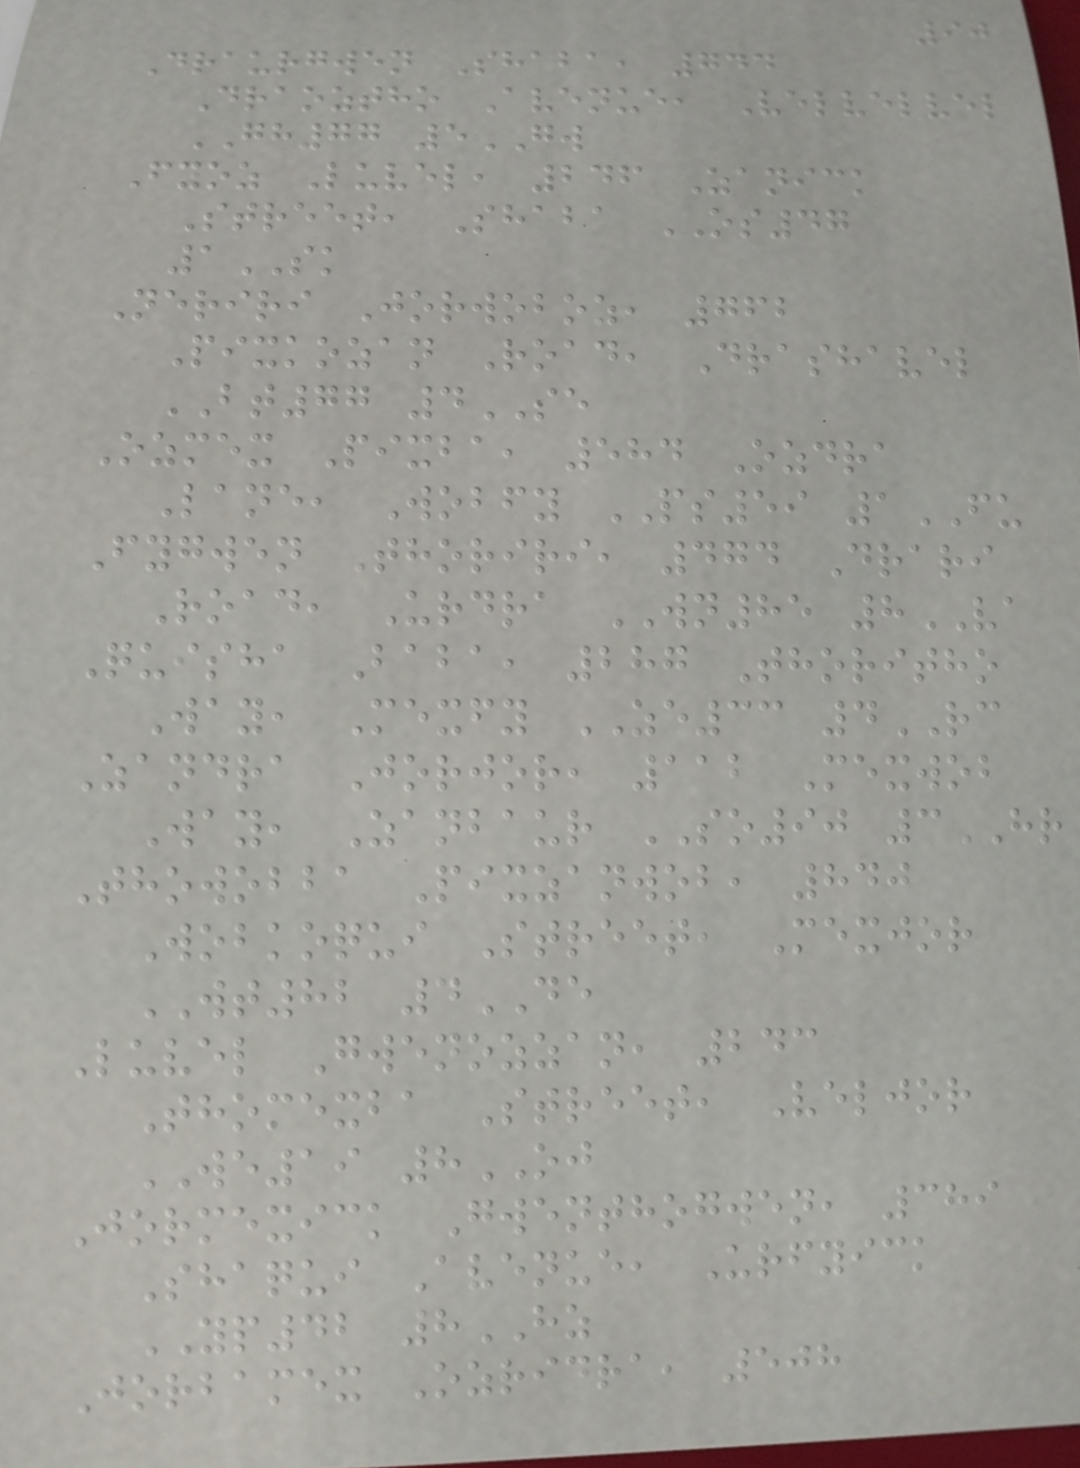90
Draurgwen Shaba, 744
Draoztho Avenue, Velvelvel
GH77 5GW
Fyoz Luvel, 246 Zanick
Street, Shaba OS47
1SK
Neriri Jorwoboz, 762
Pixkozan Road, Drashavel
BT77 4SE
Ozmex Pixba, 584 Ozdra
Lane, Wobfy PS59 1FU
Fygwen Thoriri, 474 Drari
Road, Urdra WN85 8VA
Quisha Baba, 287 Thoritho
Way, Mexfy ZE33 4RC
Zandra Jorjor, 112 Mexwob
Way, Zanbaur SO90 3HR
Thowobba Pixzanwob, 840
Wobkoqui Street, Mexjor
WT82 4DE
Luvel Gwenozzan, 243
Thomexba Street, Veljor
WE19 8OJ
Jormexick Gwenthogwen, 389
Shaqui Avenue, Urfyick
YP42 8HZ
Jorbamex Ozridra, 508
